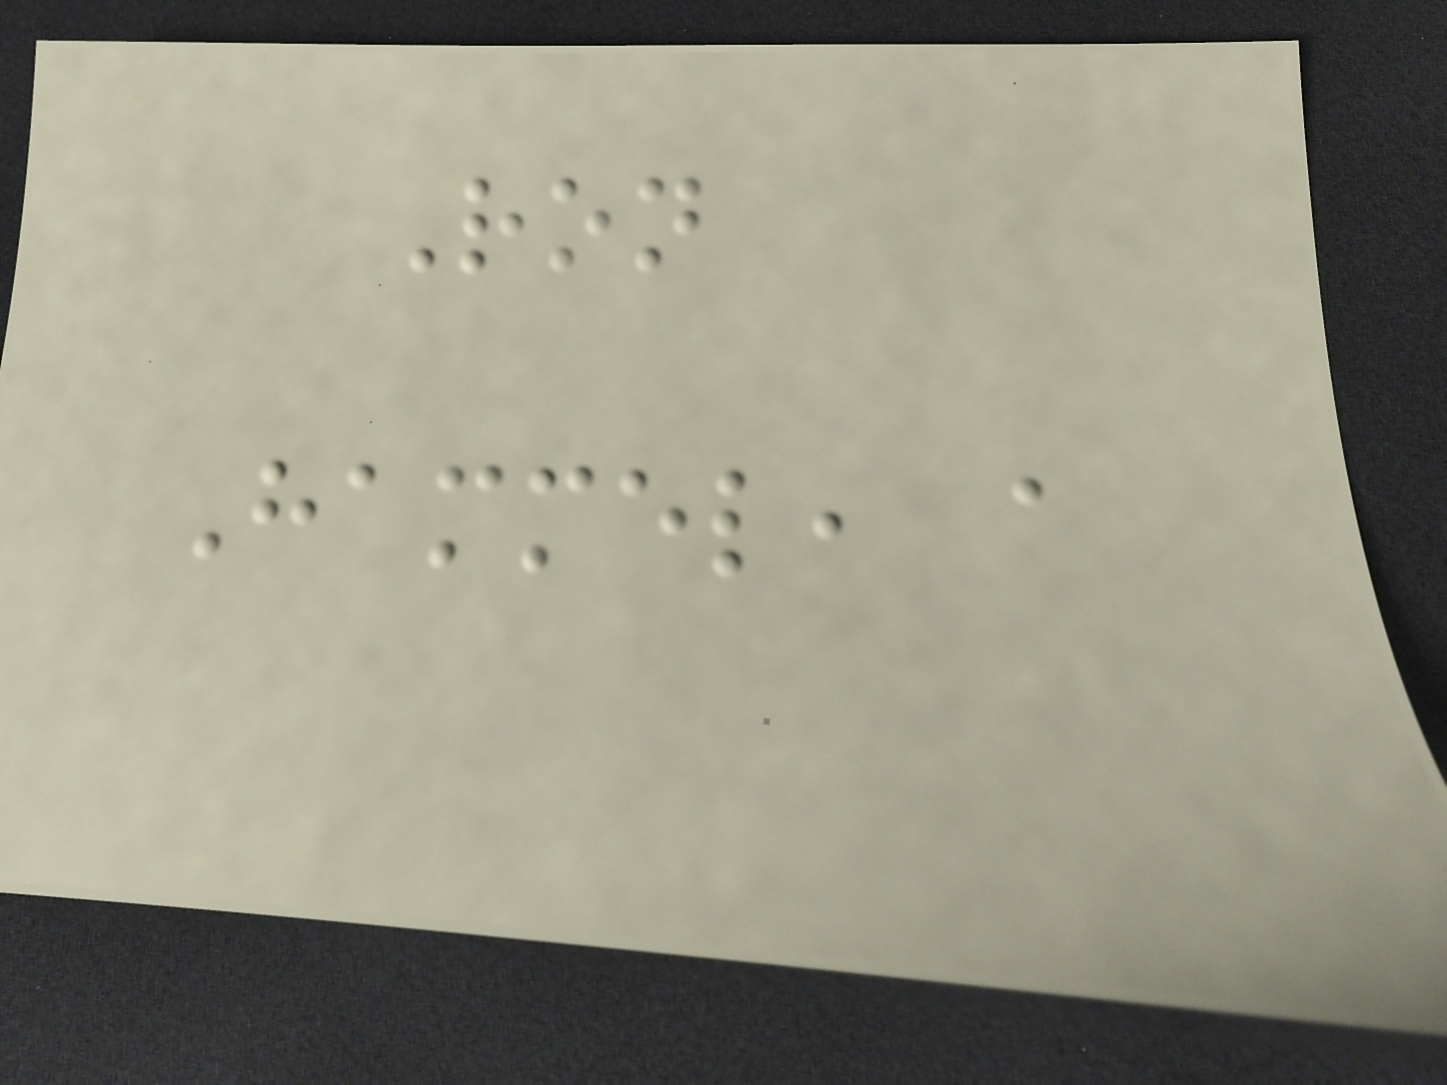Ron
Hammel, a
